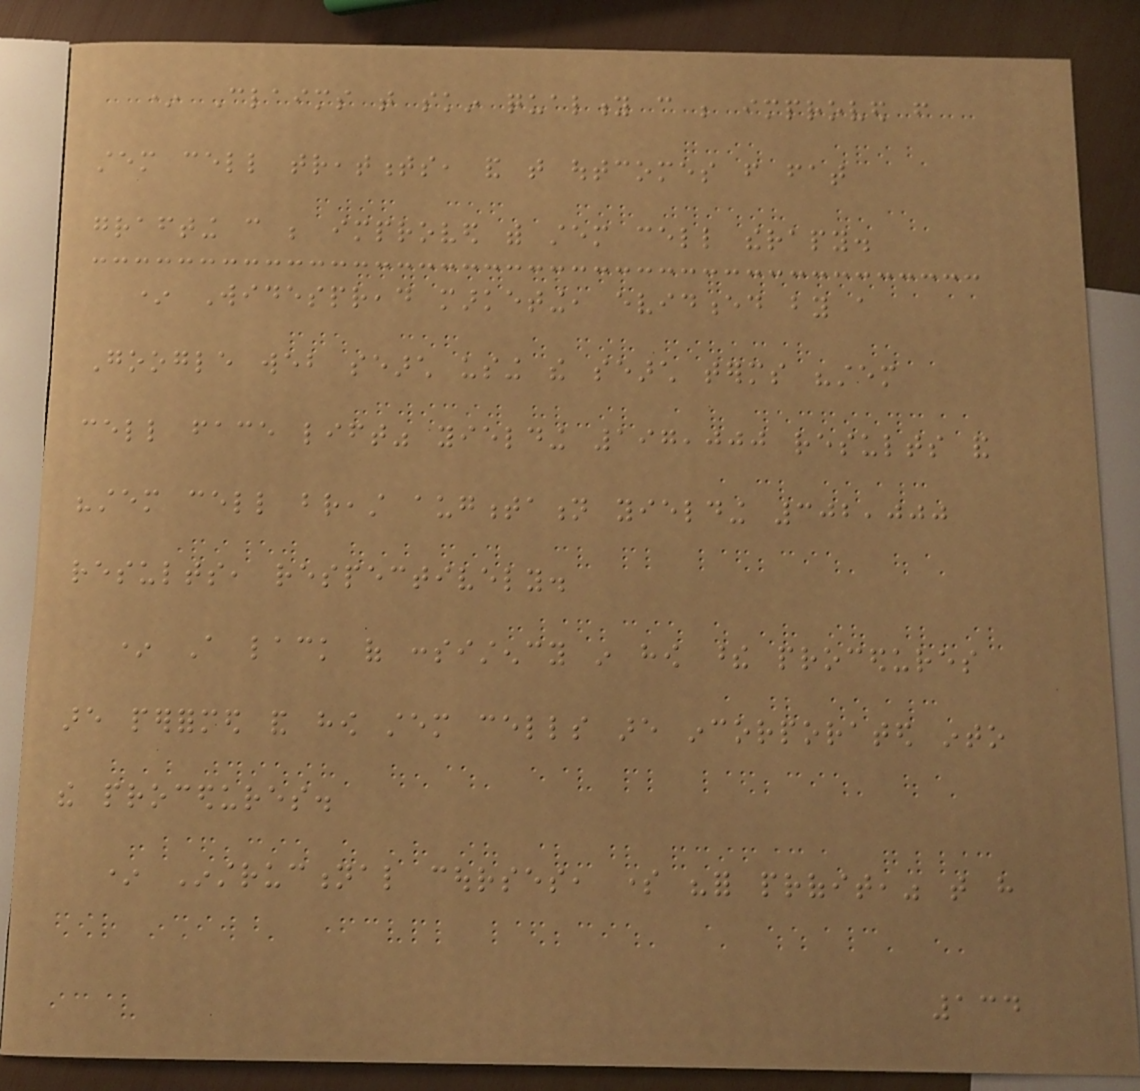* Claims that skin quality can be improved from
stem cell treatments, and that outcomes from fat
grafting can be improved with stem cell therapy.
* Widespread marketing, evidenced by a
Google web search using the search terms "stem
cell face lift" yielding 197,000 results and
"stem cell breast augmentation yielding 302,000
results, respectively.
* A lack of consistency in how these procedures
are performed and how stem cells are incorporated into
the procedures.
* Instructional courses, some "for profit," that have
134
